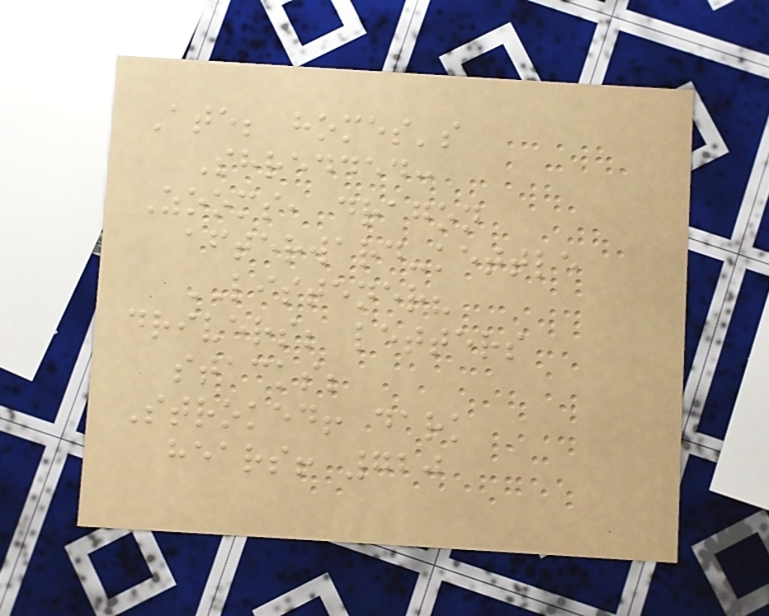Ate; homes's
Shredded:
Zooms, dragon
afterward-kettle
LISTENER?
drivers; letters
stacks;
Stroked! dark
hears! 720
